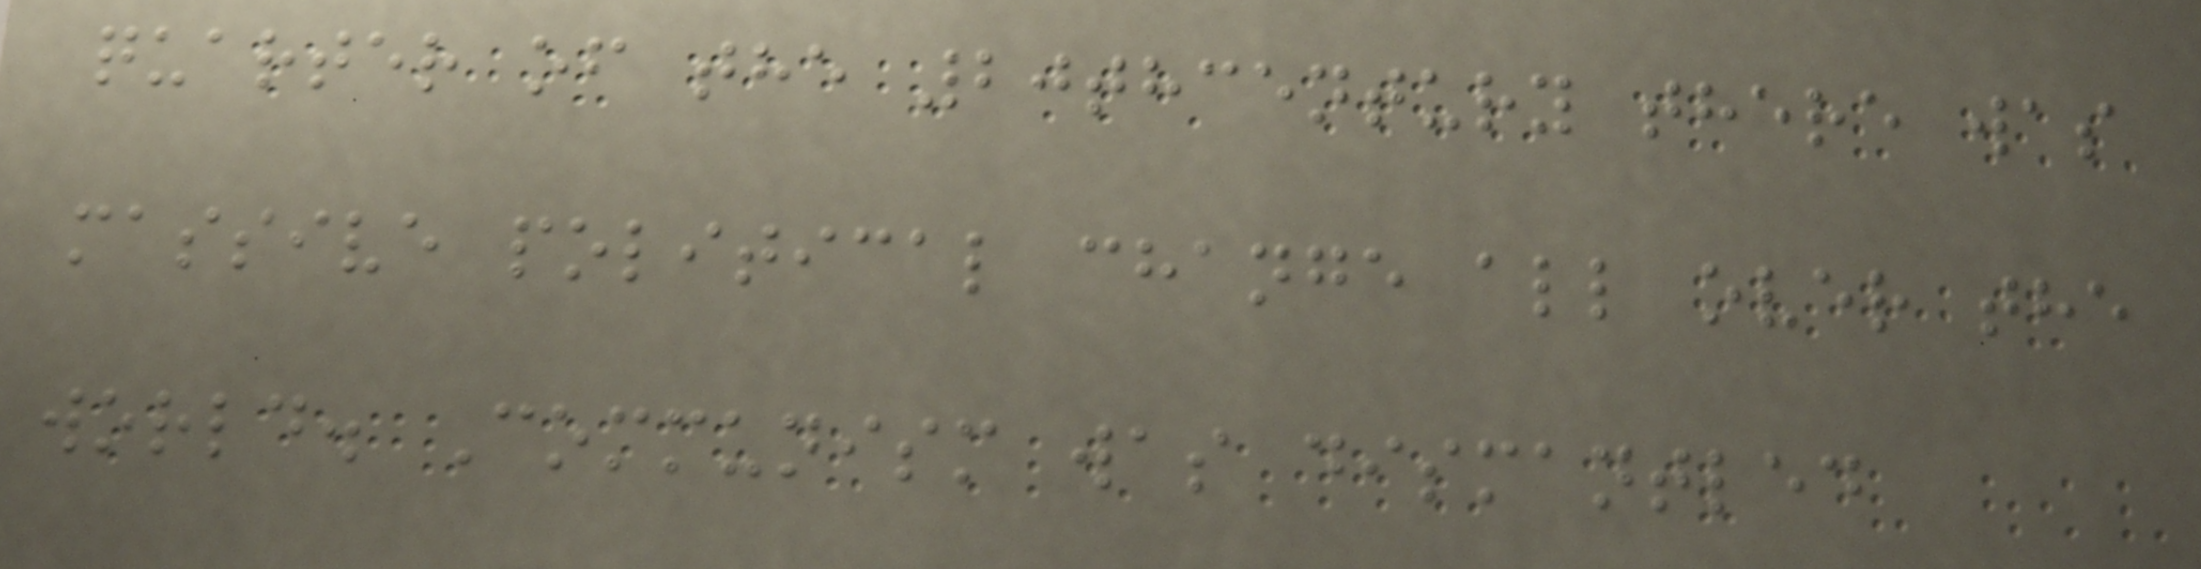quarter of the 20thcentury there was
massive political change all over the
world. Communism was dismantled
